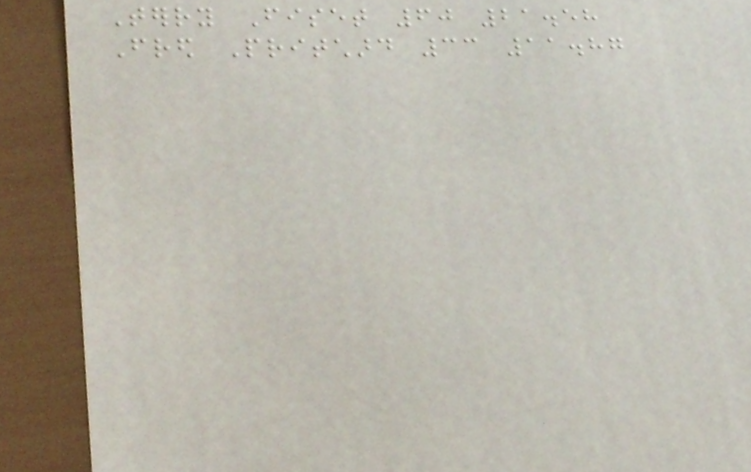Terry Fiset 60 21.58
Fred Pritchard 33 11.87
